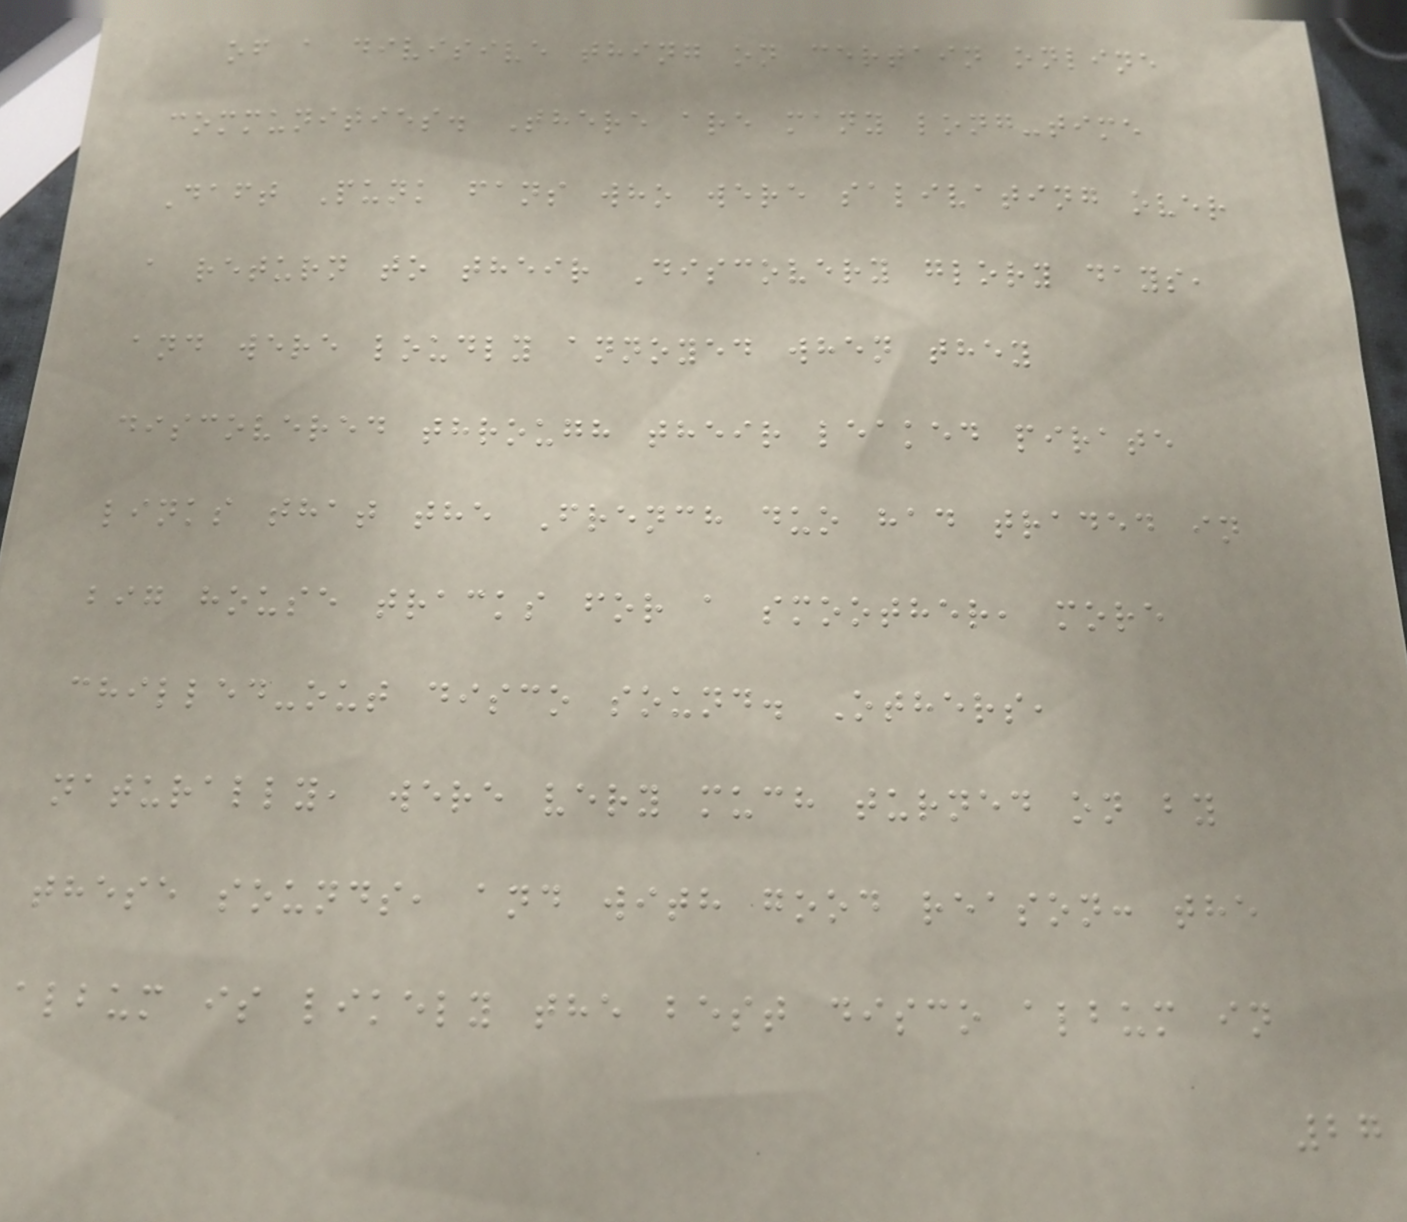of a divisive thing on certain online
communities. There are many long-time
Daft Punk fans who were salivating over
a return to their Discovery glory days,
and were loudly annoyed when they
discovered through their leaked pirate
links that the French duo had traded in
big house tracks for a smoother, more
chilled-out disco sound. Others,
naturally, were very much turned on by
these sounds, and with good reason: the
album is likely the best disco album in
27
